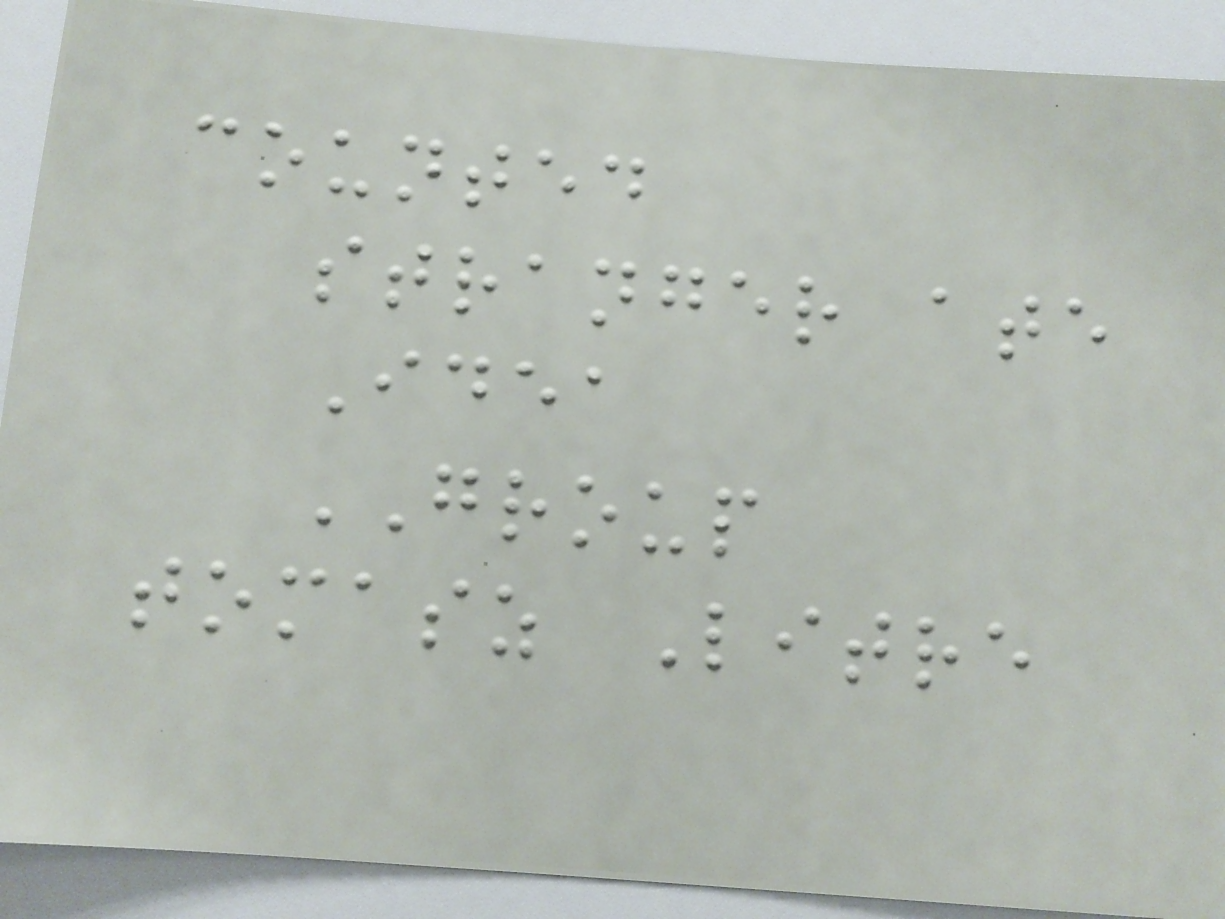counted
stranger ate
Idea
GROUP
tomasz Litre
